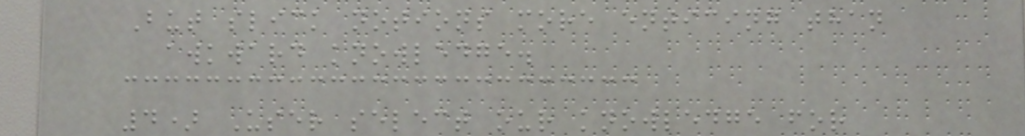But slick notions more enticing than
awkward knowledge.
4) User select our knowledge for
